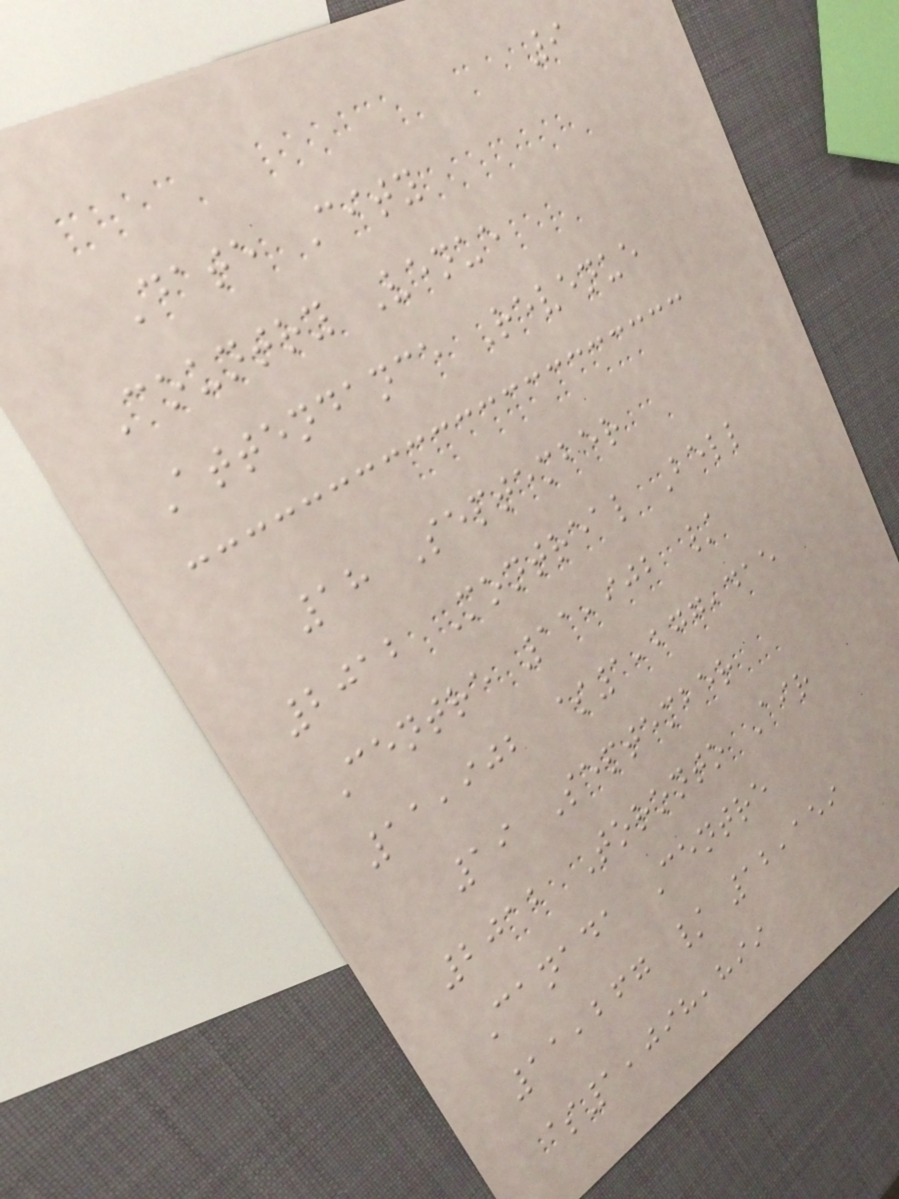9
Date City
Country Venue
Attendance Revenue
18 September
2012 Montreal Bell
Centre 11,902 /
11,902 $1,277,415
19 September
2012 Toronto Air
Canada Centre
11,267 / 12,159
$1,098,899
